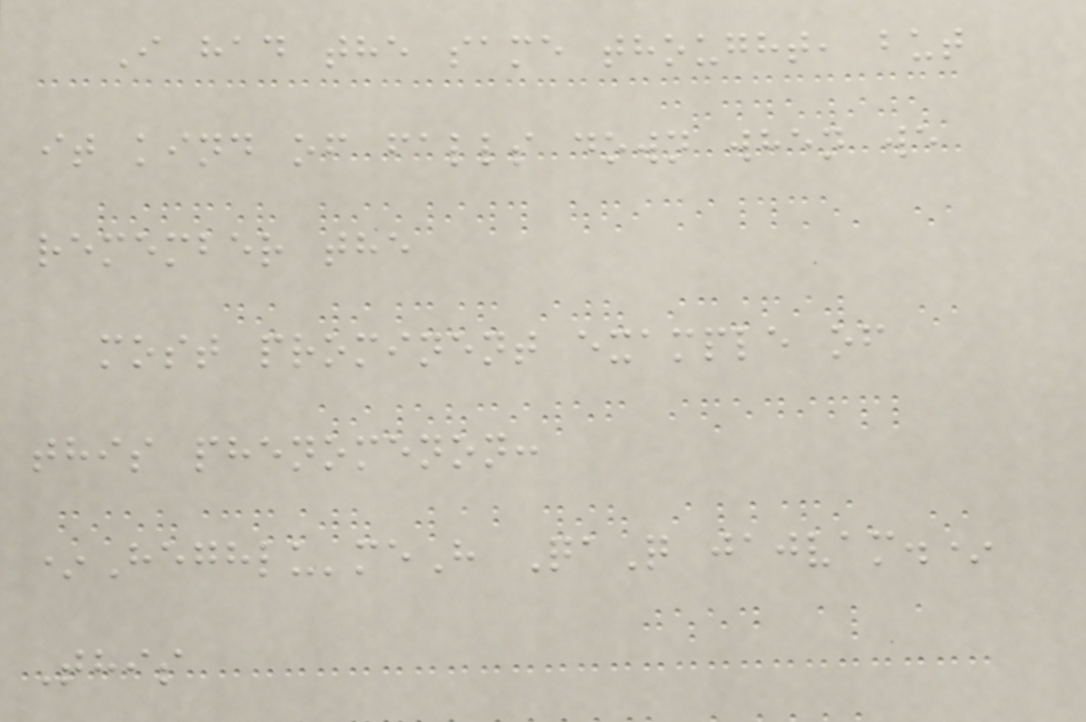I had the same thought, but
it kind of falls down when we
remember the
most prominent example of
this phenomenon:
*Heghlu'meH QaQ jajvam.*
This
